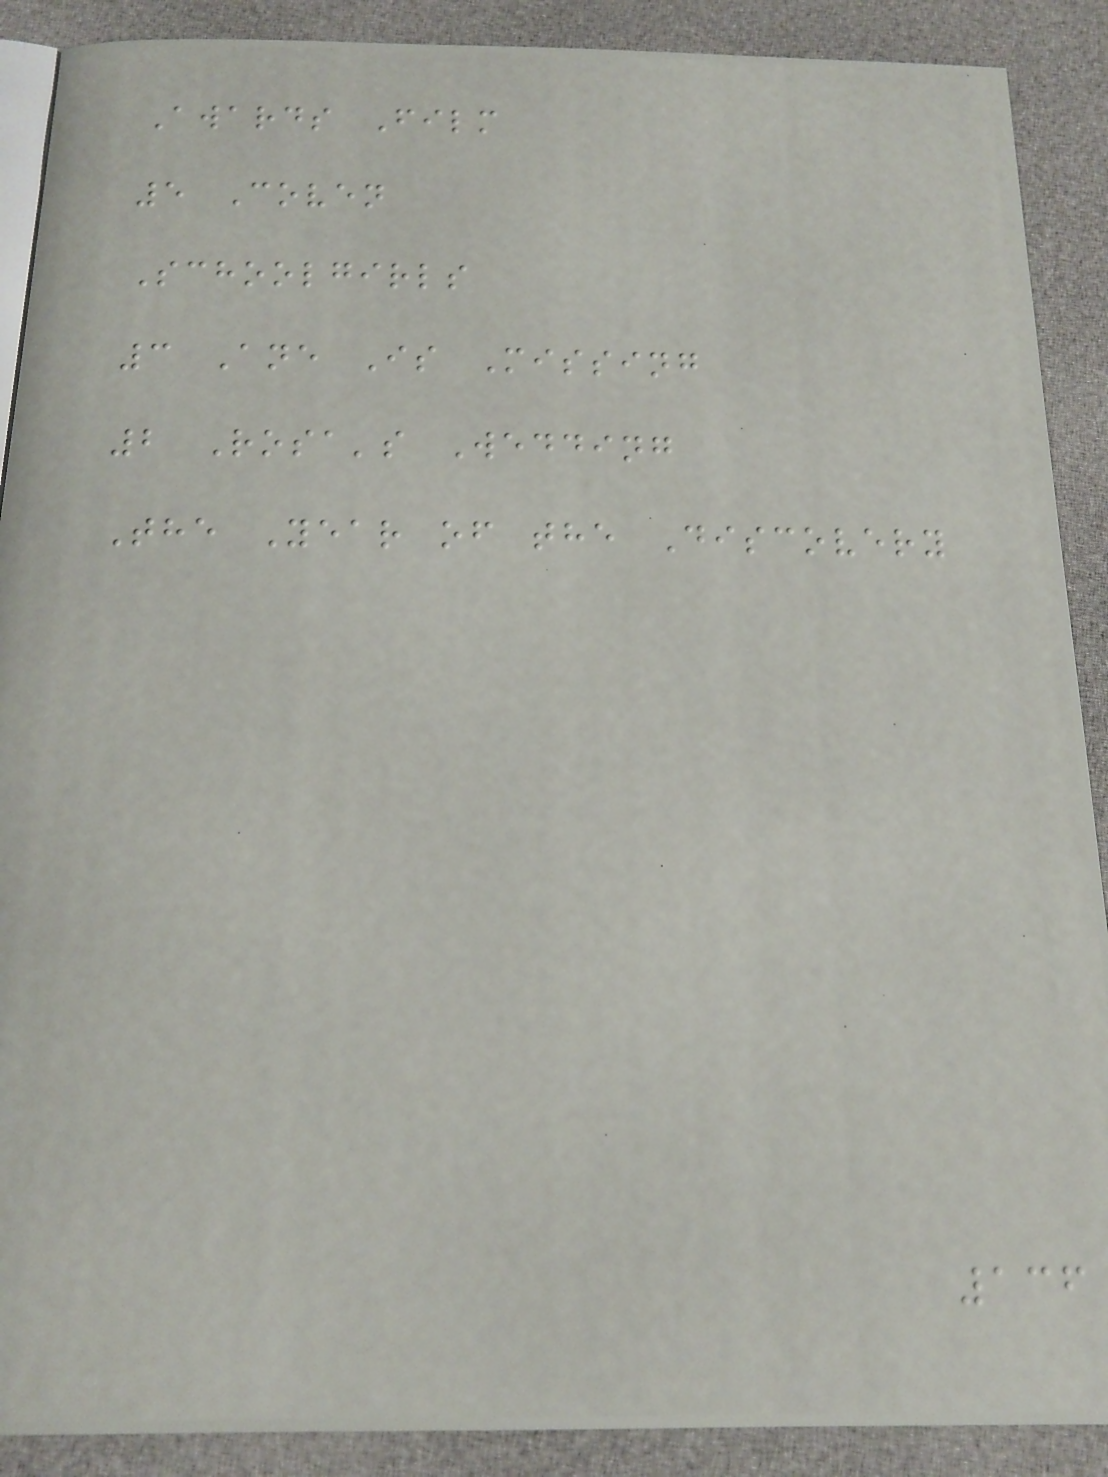Awards Film
5 Coven
Schoolgirls
3 Ane Is Missing
2 Rosa's Wedding
The Year of the Discovery
136
